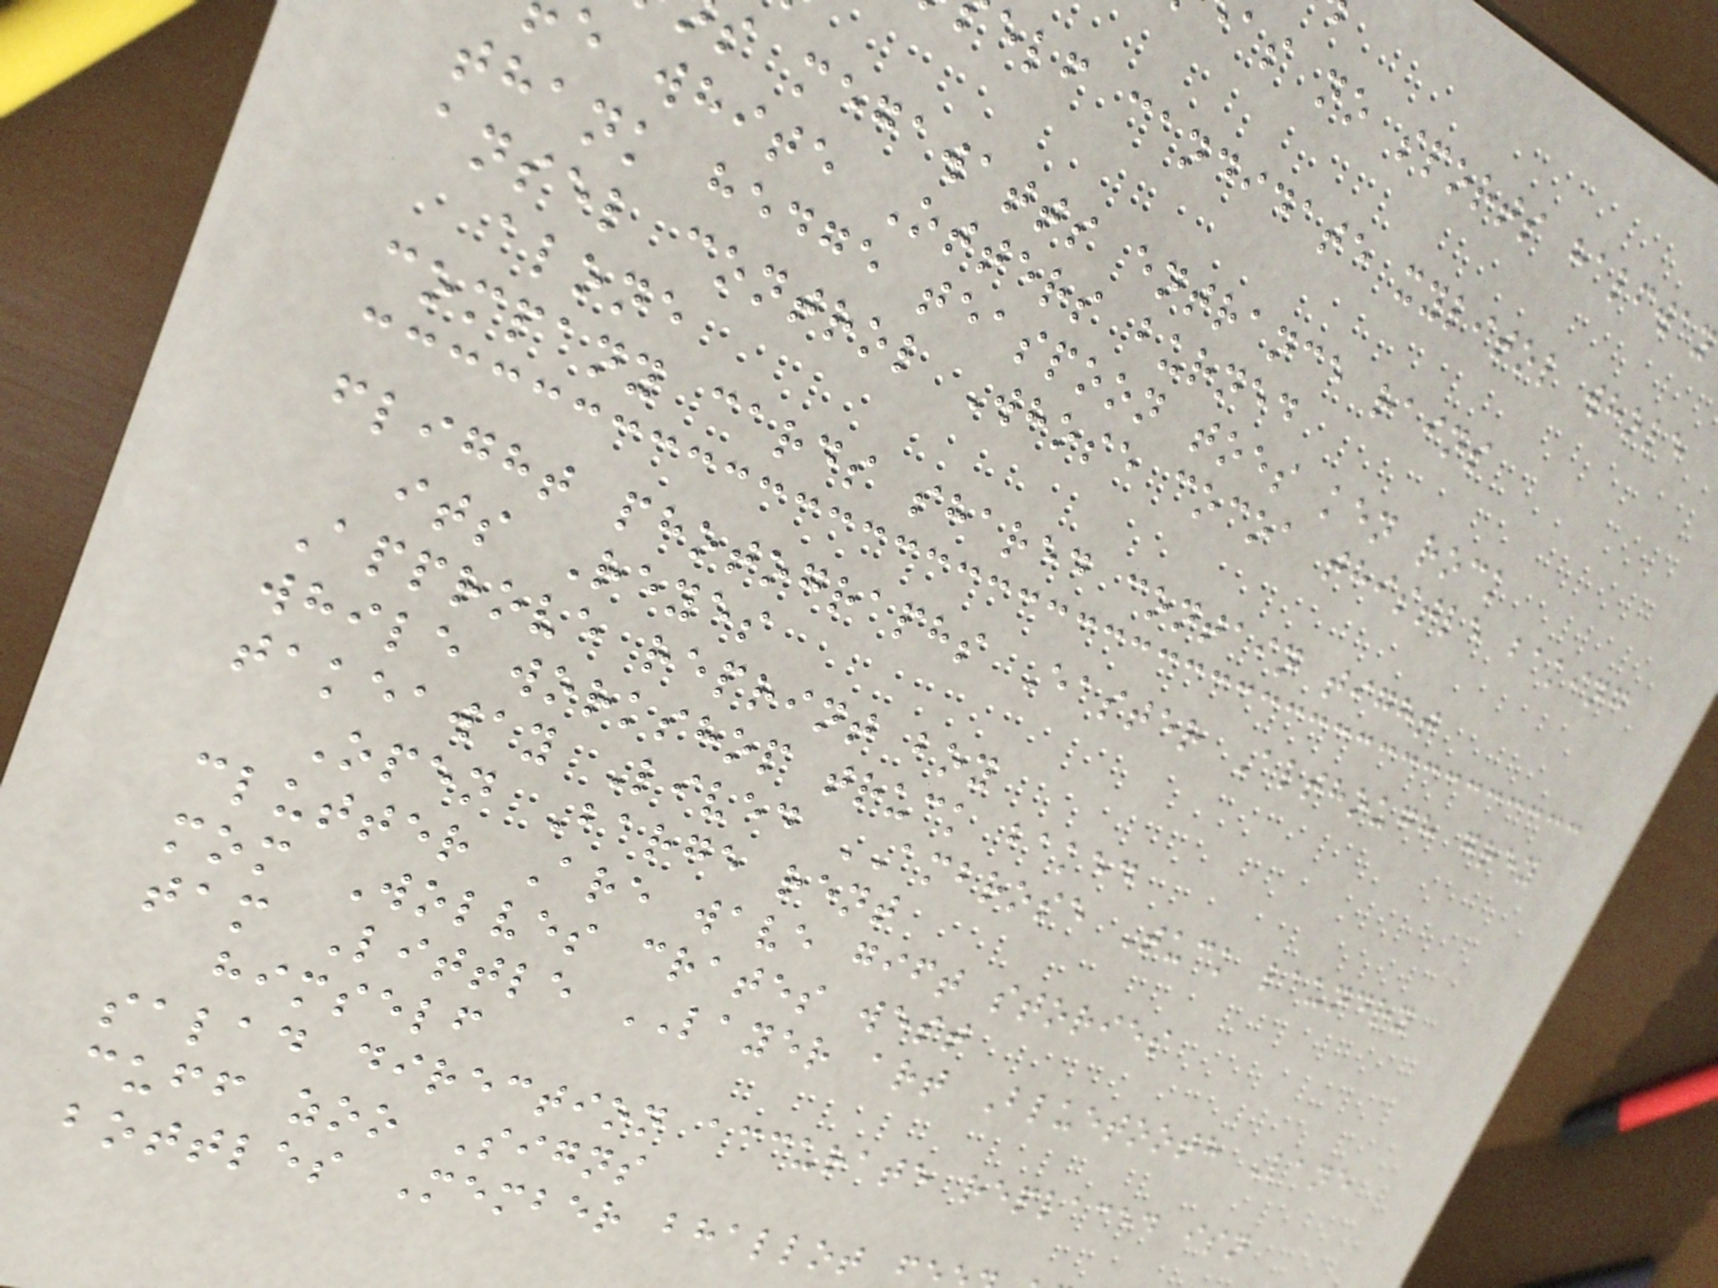as no sports halfway
elf candidate xylitol whole
s megawatts entrance rains
e white Otters burned
thank hedge teaspoon toes ken rock
ansel control Whose cocoa thistle baking
alone
company cards shared contain tight
flight photographs Easter Although grey
its Reyes
Approve reprint boy
while workshop truck baked
takeaway Lived AMBROSE Tuck laundry
Open Barge rent
clutter Are wave gift stories
mom Wolves crates west
tam Little LAYER art Bluetooth Lane
himself
salad direction accurate replaced isn
cuff zoo Signs
bottles Member bhallot f
